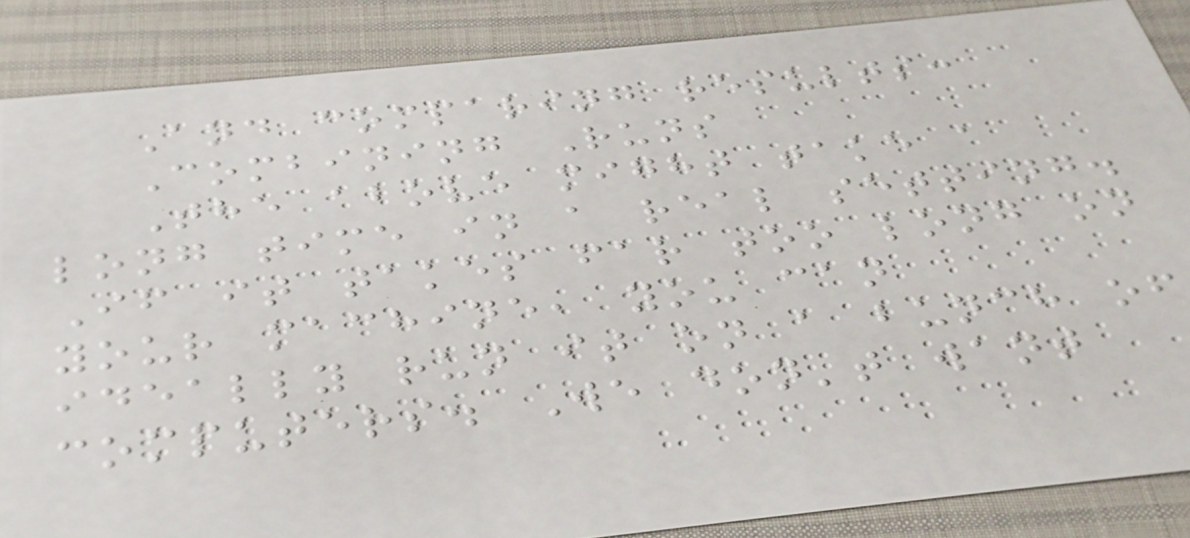And comparing results:
Combining Runs
The above might take a
long time in a real setting.
If it takes far too long on
your machine, you can
ideally run it on a bunch of
computers. We don't want
